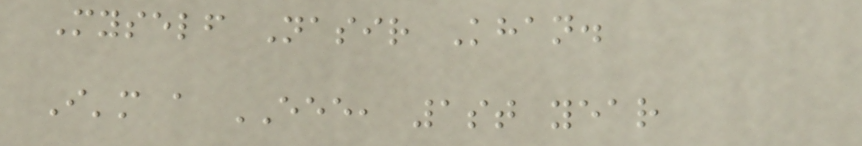Myself Nasir Khan.
I'm a EEE, 1st year
